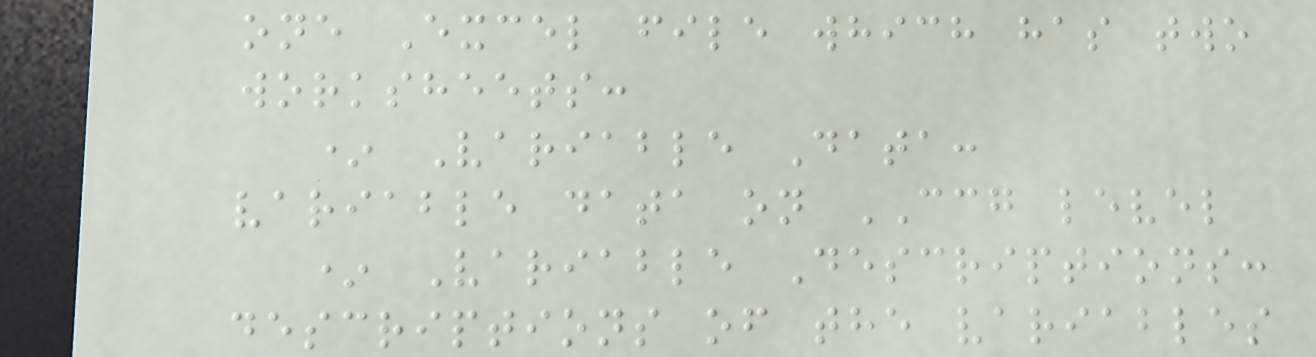one Excel file which has two
worksheets:
* Variable Data:
variable data on CCG level
* Variable Descriptions:
descriptions of the variables
